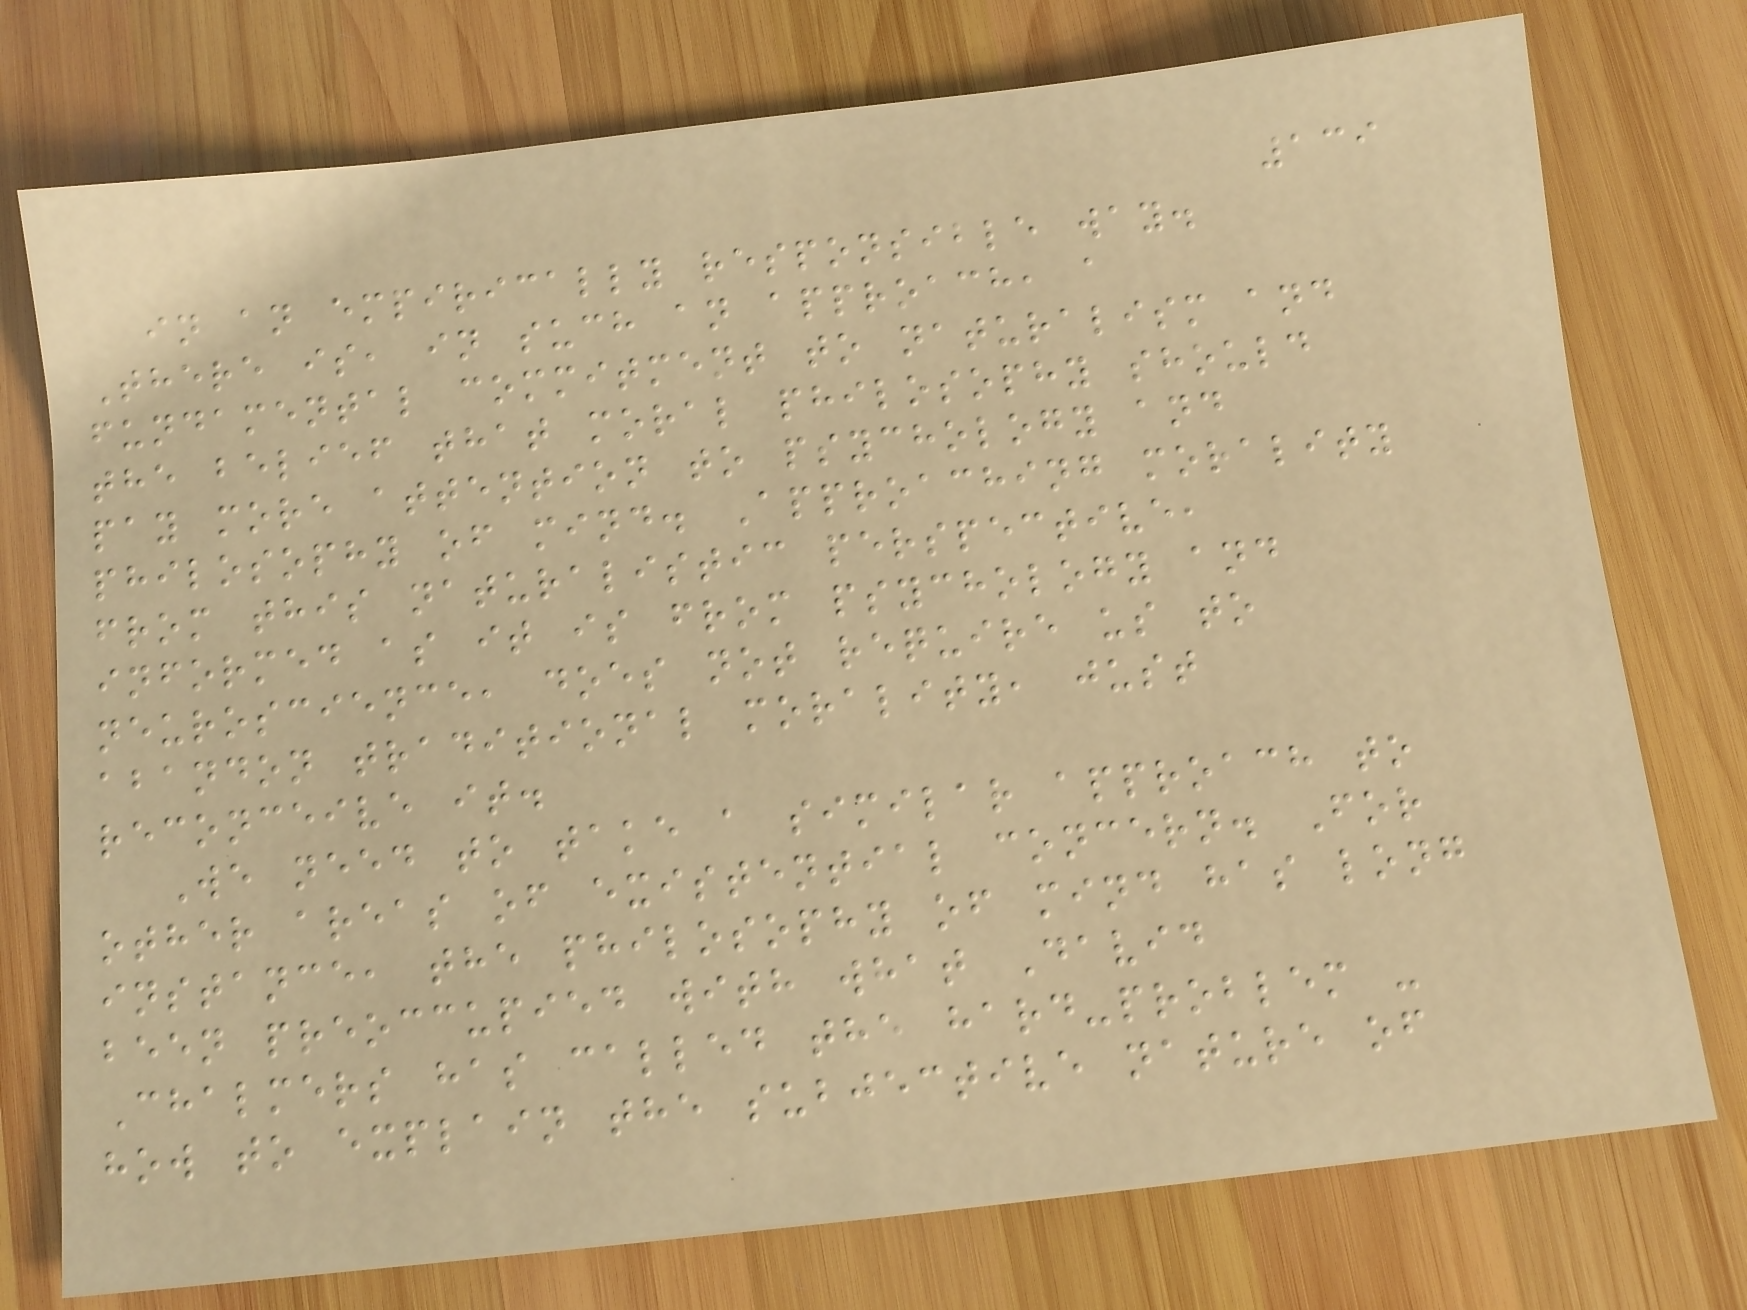139
in an empirically responsible way.
There is, in such an approach, a
fundamental commitment to naturalism and
the belief that moral philosophy should
pay more attention to psychology and
philosophy of mind. Approaching morality
from this naturalistic perspective,
informed as it is from psychology and
neuroscience, does not require us to
abandon traditional morality, just
reconceive it.
We need to take a similar approach to
other areas of existential concern. For
instance, the philosophy of mind has long
been preoccupied with what David
Chalmers has called the hard-problem -
how to explain the subjective nature of
